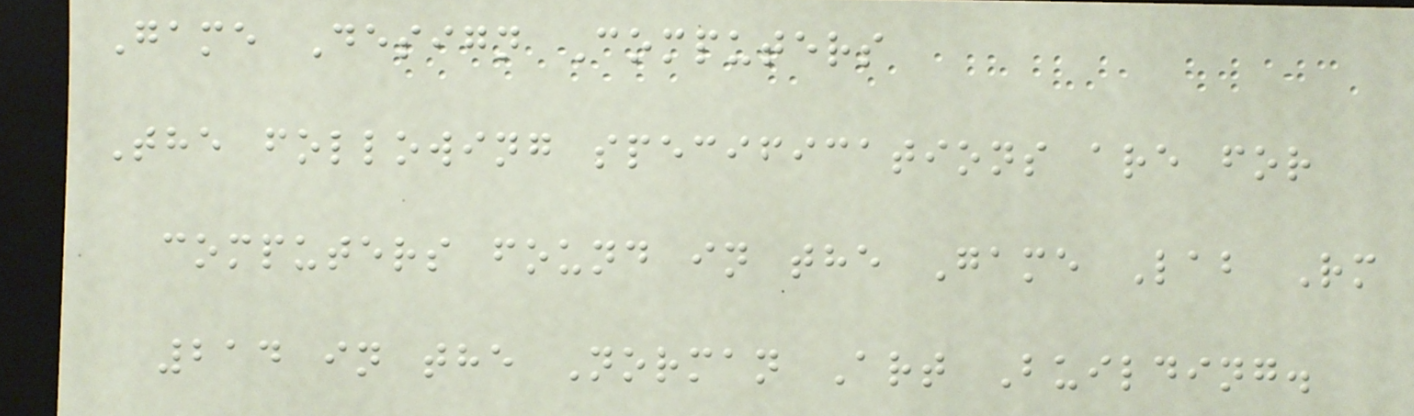Game Design Computers
The following specifications are for
computers found in the Game Lab Rm
214 in the Norman Art Building.
